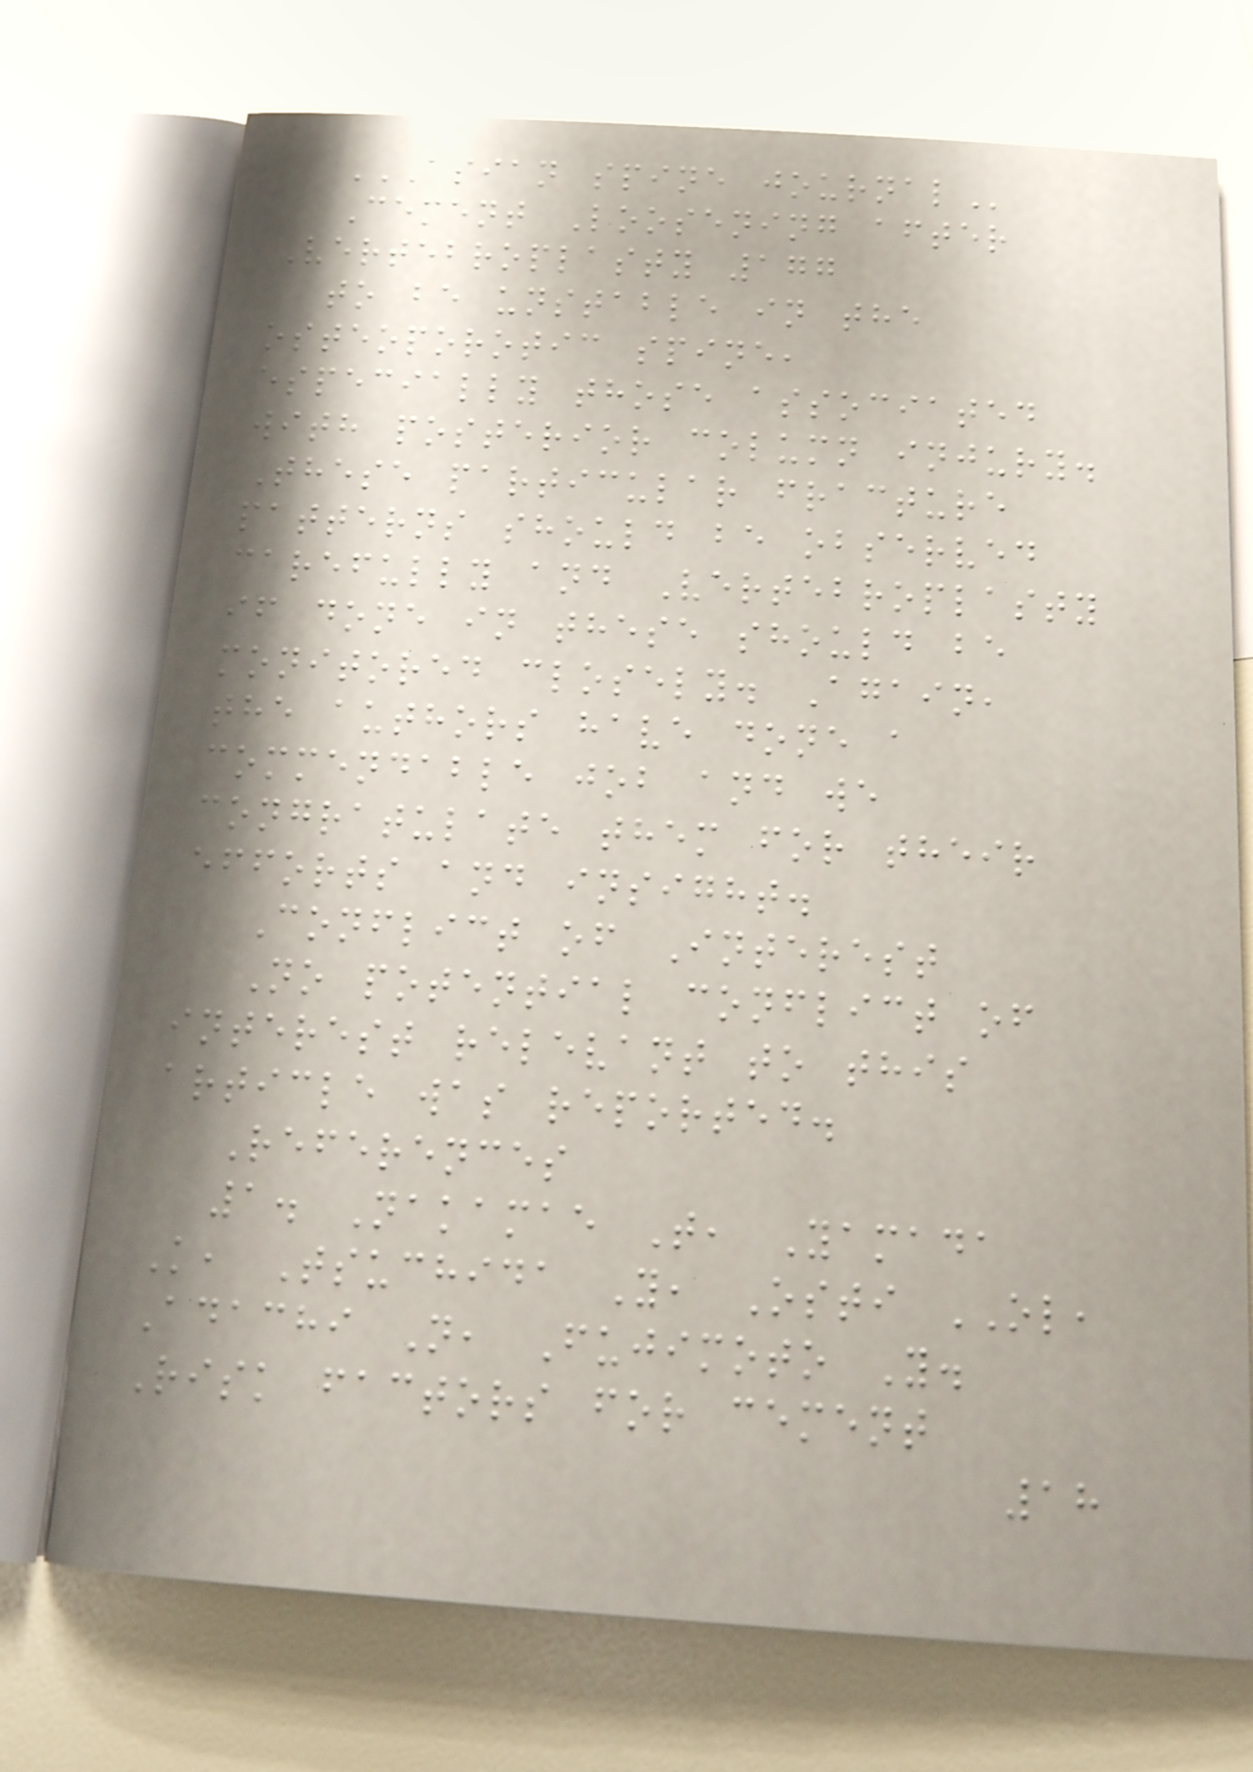ASIAN SPINE JOURNAL
Cement Loosening after
Vertebroplasty 177
to be unstable in the
osteoporotic spine,
especially those associated
with posterior column injury.
These particular fracture
patterns should be observed
carefully and Vertebroplasty
if done in these should be
monitored closely. Again,
the authors have done a
commendable job and we
congratulate them for their
efforts and insight.
Conflict of Interest
No potential conflict of
interest relevant to this
article was reported.
References
1. Nakamae T, Yamada
K, Tsuchida Y, Osti OL,
Adachi N, Fujimoto Y.
Risk factors for cement
18
